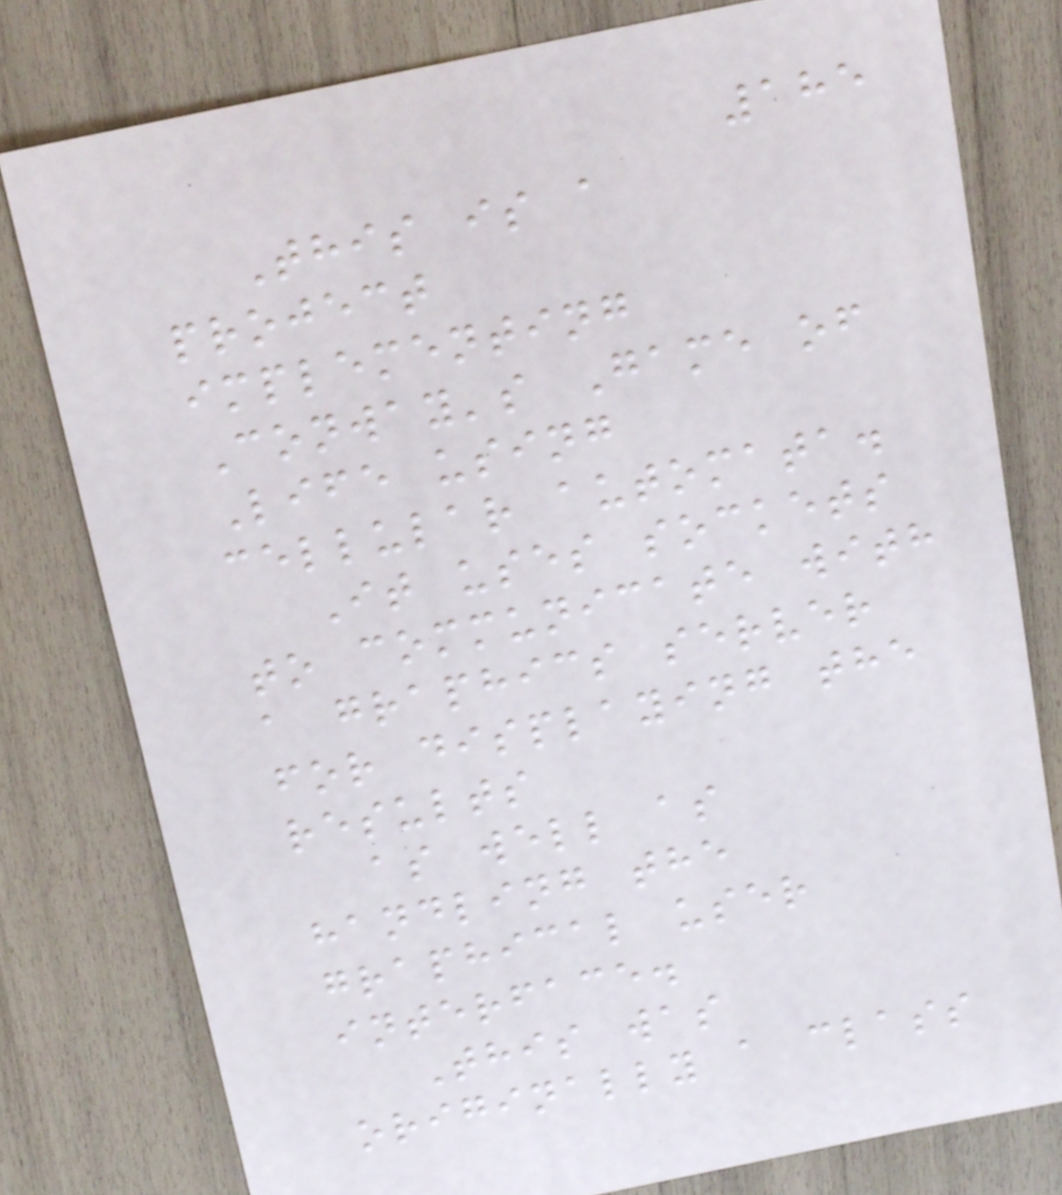185
This is a
project
implementing
Conway's Game of
Life using
cellular automata.
It uses sockets
to communicate with
a graphics server
for displaying the
results
as well as
handling the
graphical user
interface.
This was
originally a class
